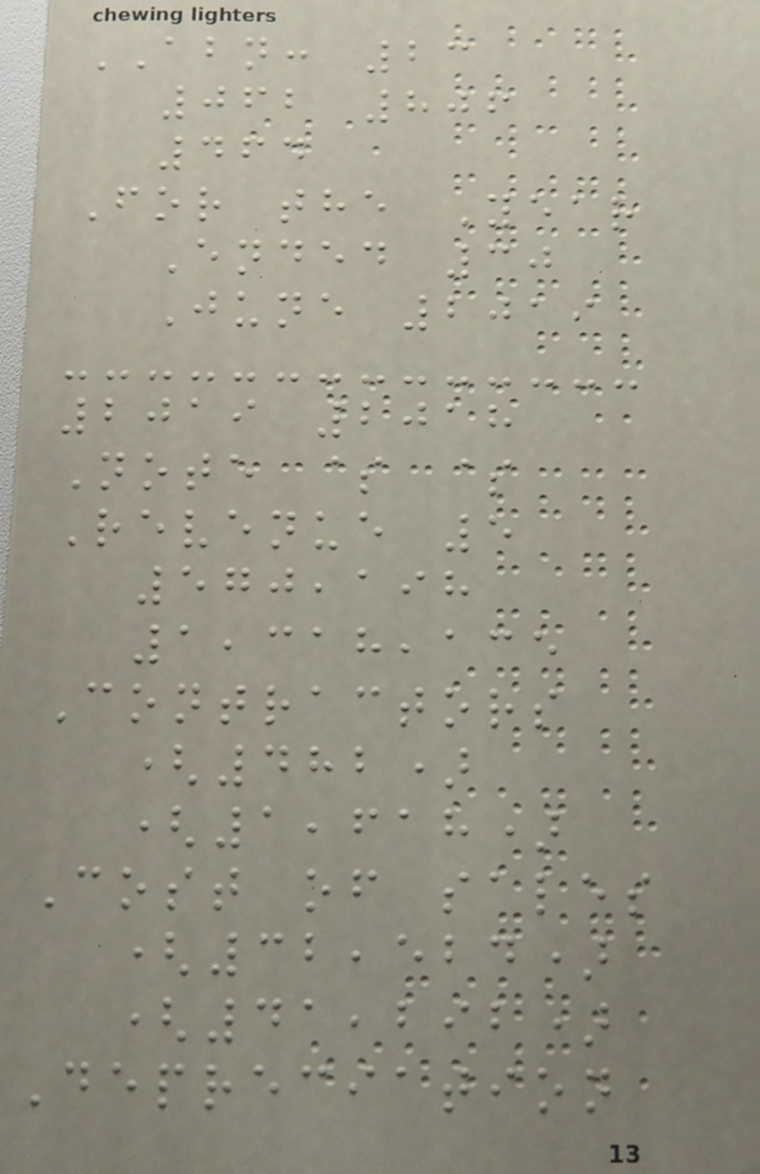ABN: 23
062 806
464
For the Year
Ended 30
June 2019
2019 2018
Note $ $
Revenue 5
570,198
1,318,135
Contractors
(482)
(1,618)
Cost of sales
(32,524)
(41,292)
Depreciation
